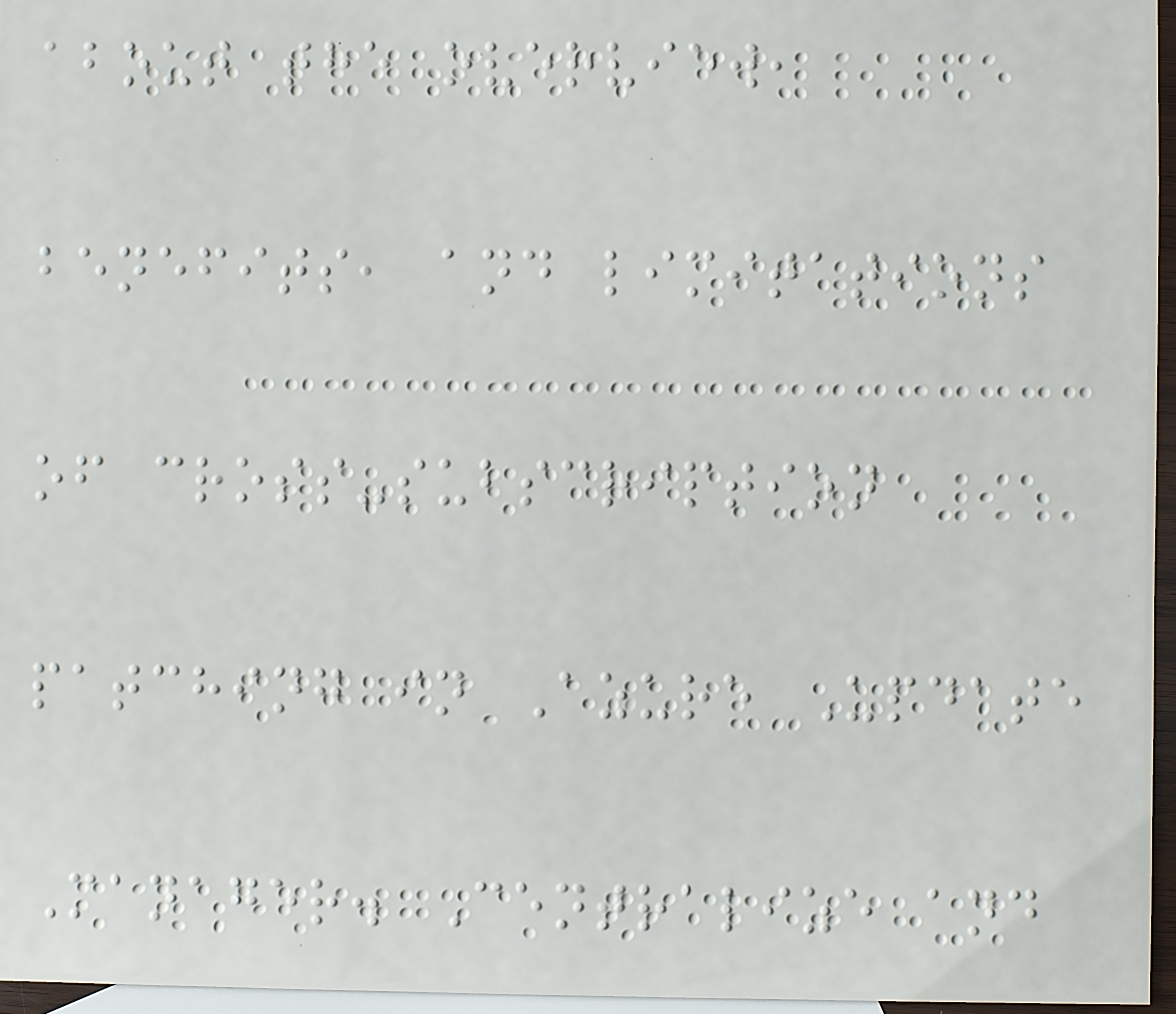about the overview,
benefits, and limitations
of cross-subscription
patching in Azure Update
Manager. Centralize and
